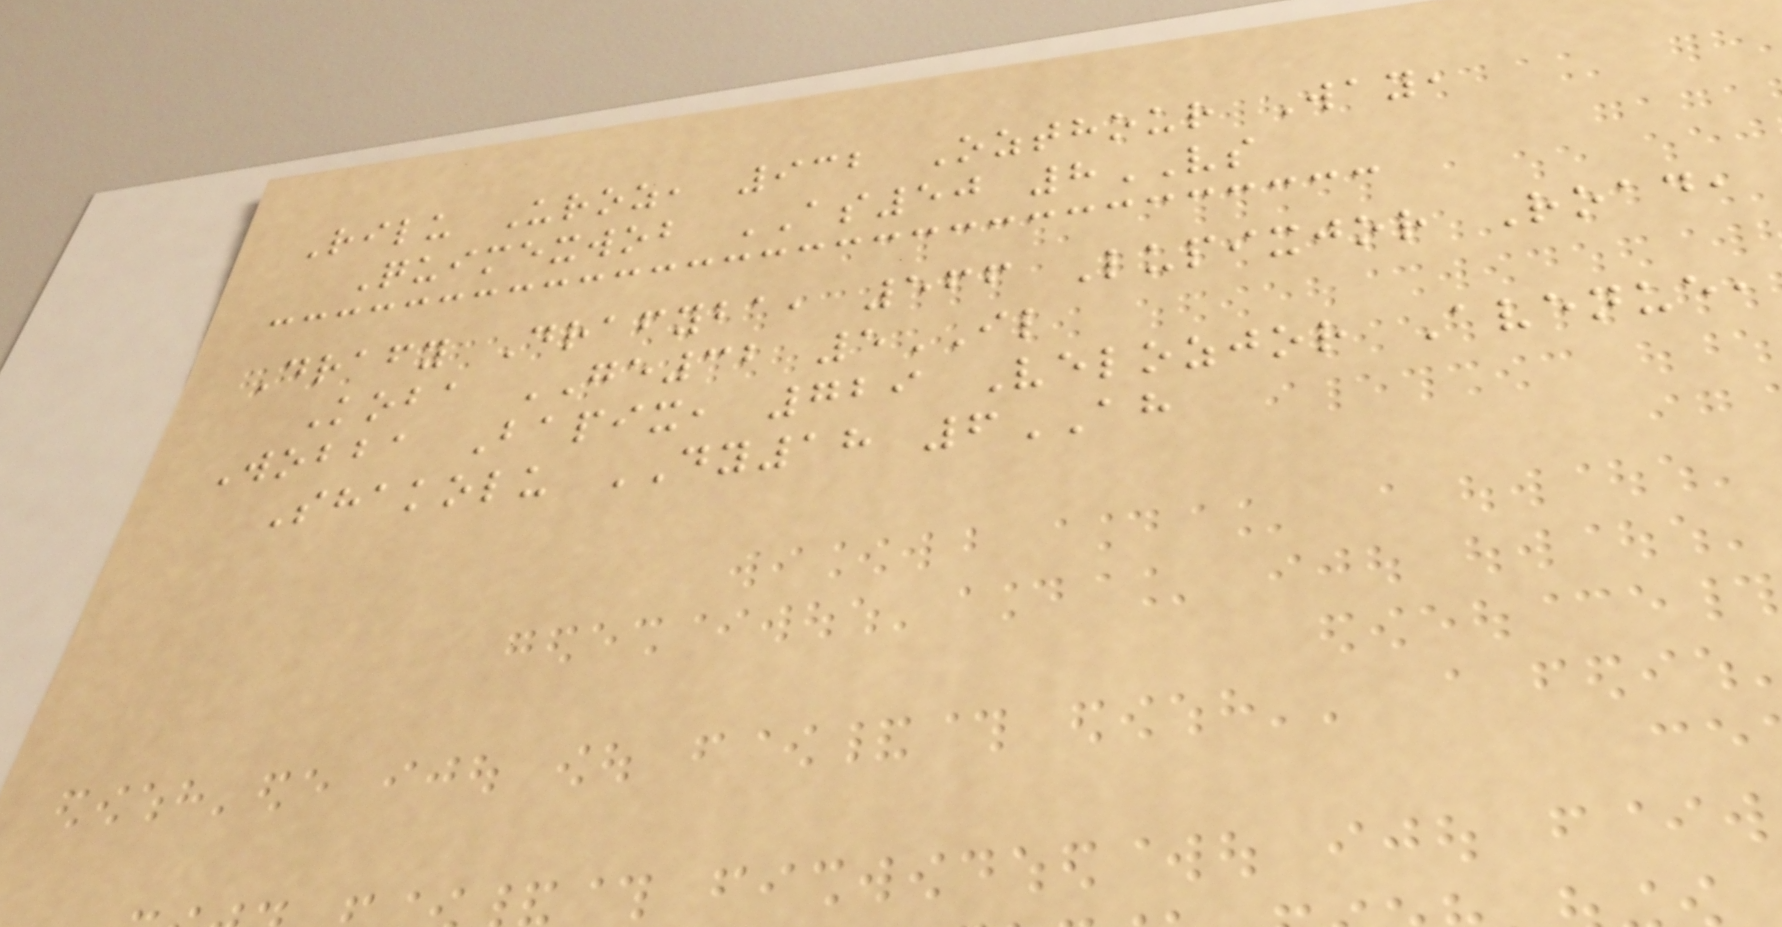Rilu Uroz, 932 Ozthour Way,
Quimexwob AS50 8VS
Drafy Drafyba, 566 Lupixjor Road,
Koba GE32 5IL
Wobba Bapix, 729 Velozjor Avenue,
Shakolu DY18 6AH
